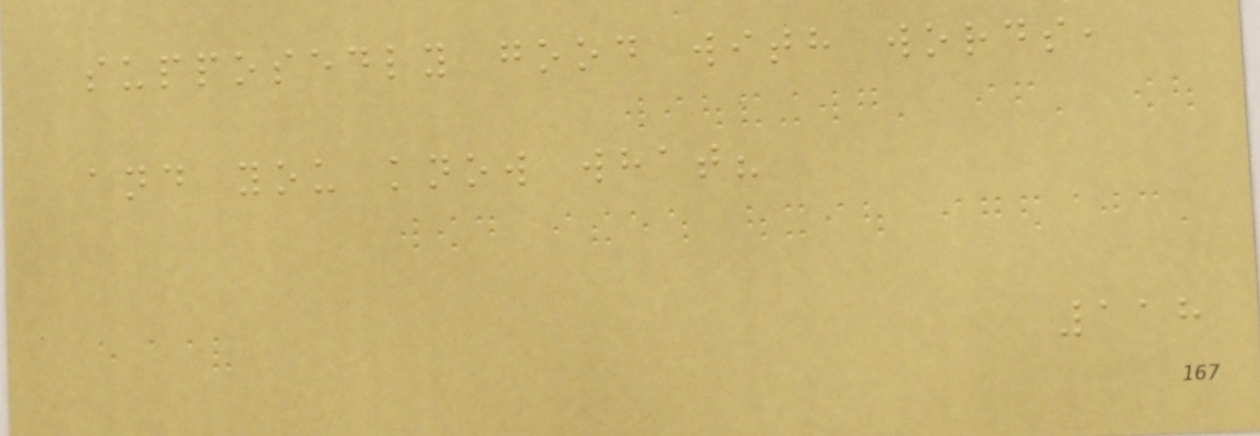supposedly good with words,
and you know what?
118
